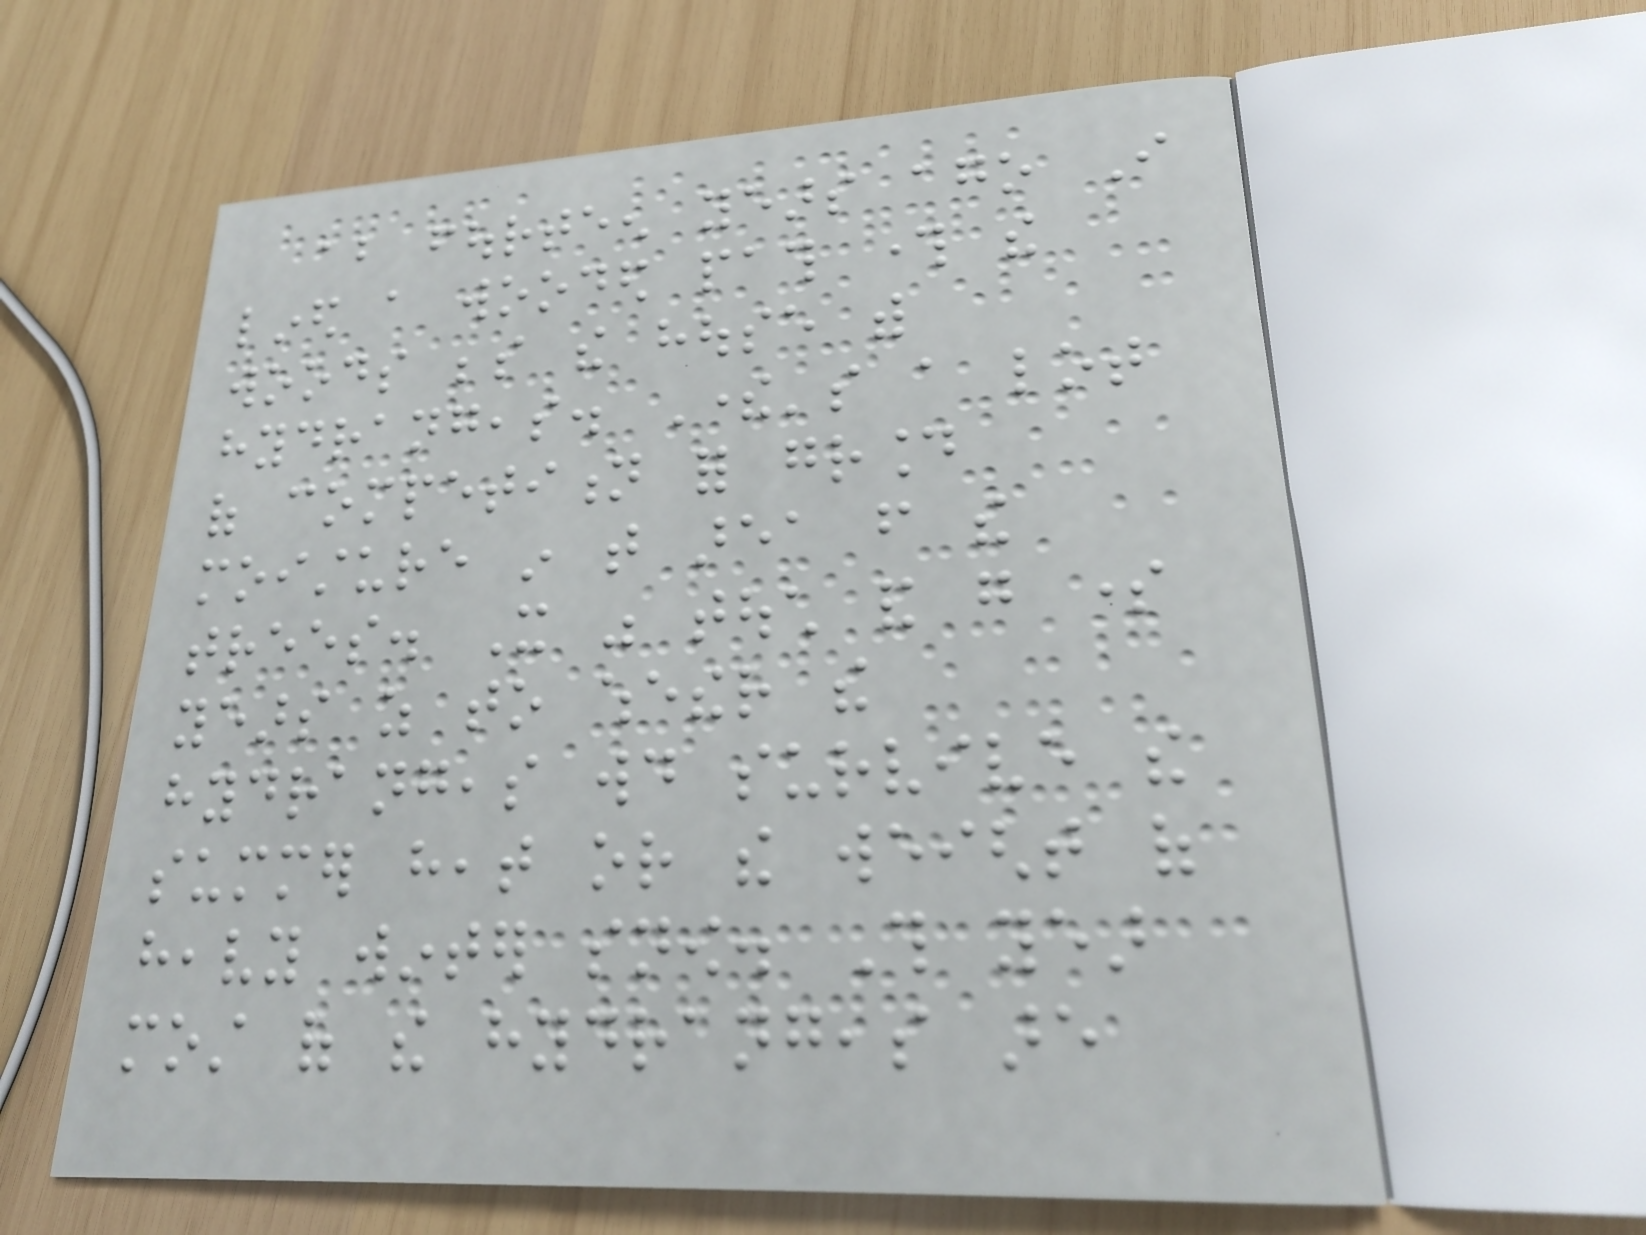about fourteen years ago I
lined a wooded path through the
woods beside the house with
hydrangeas. There's a lot
of competition for ground
moisture in that area from the
trees. It was touch and go some
years as to whether the
hydrangeas would survive the
summer heat or the weight of
heavy winter snow. This year
most of the hydrangeas are
